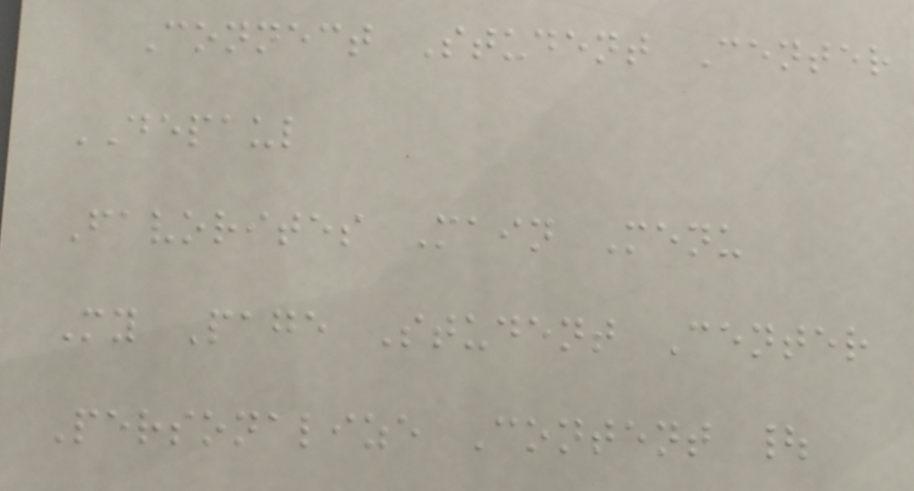Connect Student Center
DEPAUL
Favorites Main Menu
My Page Student Center
Personalize Content |
